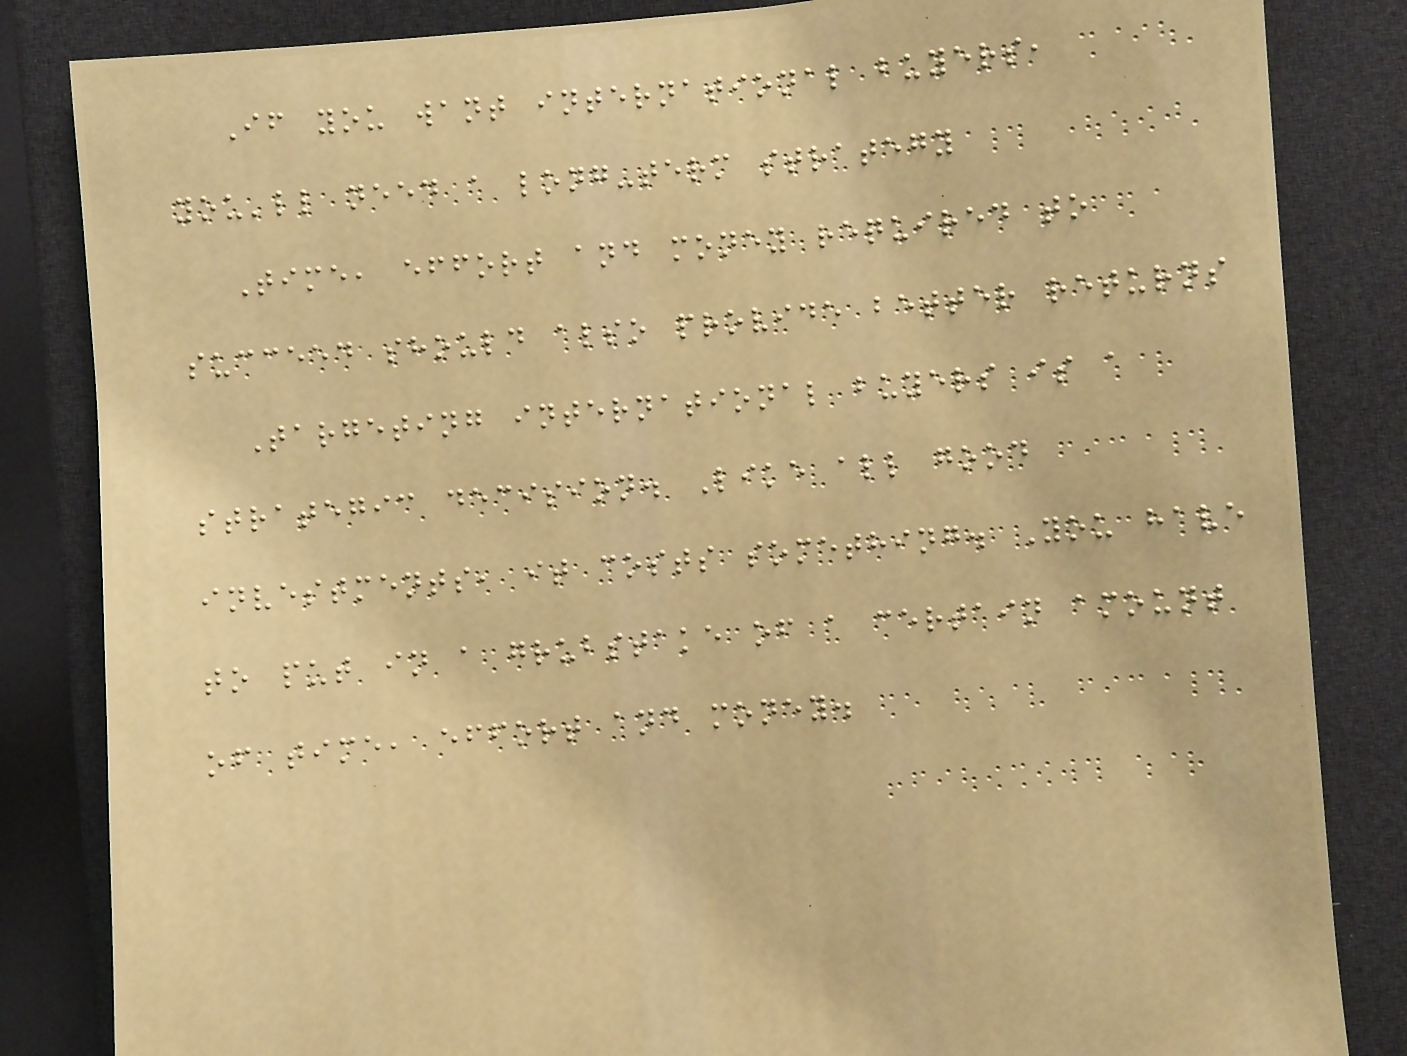If you want international buyers,
you'll need a long-term strategy
Time, effort and money required to
succeed should also provide better returns
Targeting international buyers is a
strategic decision. Like all good
investments, it costs something. You have
to put in a grubstake of a certain amount
of time, effort and money.
